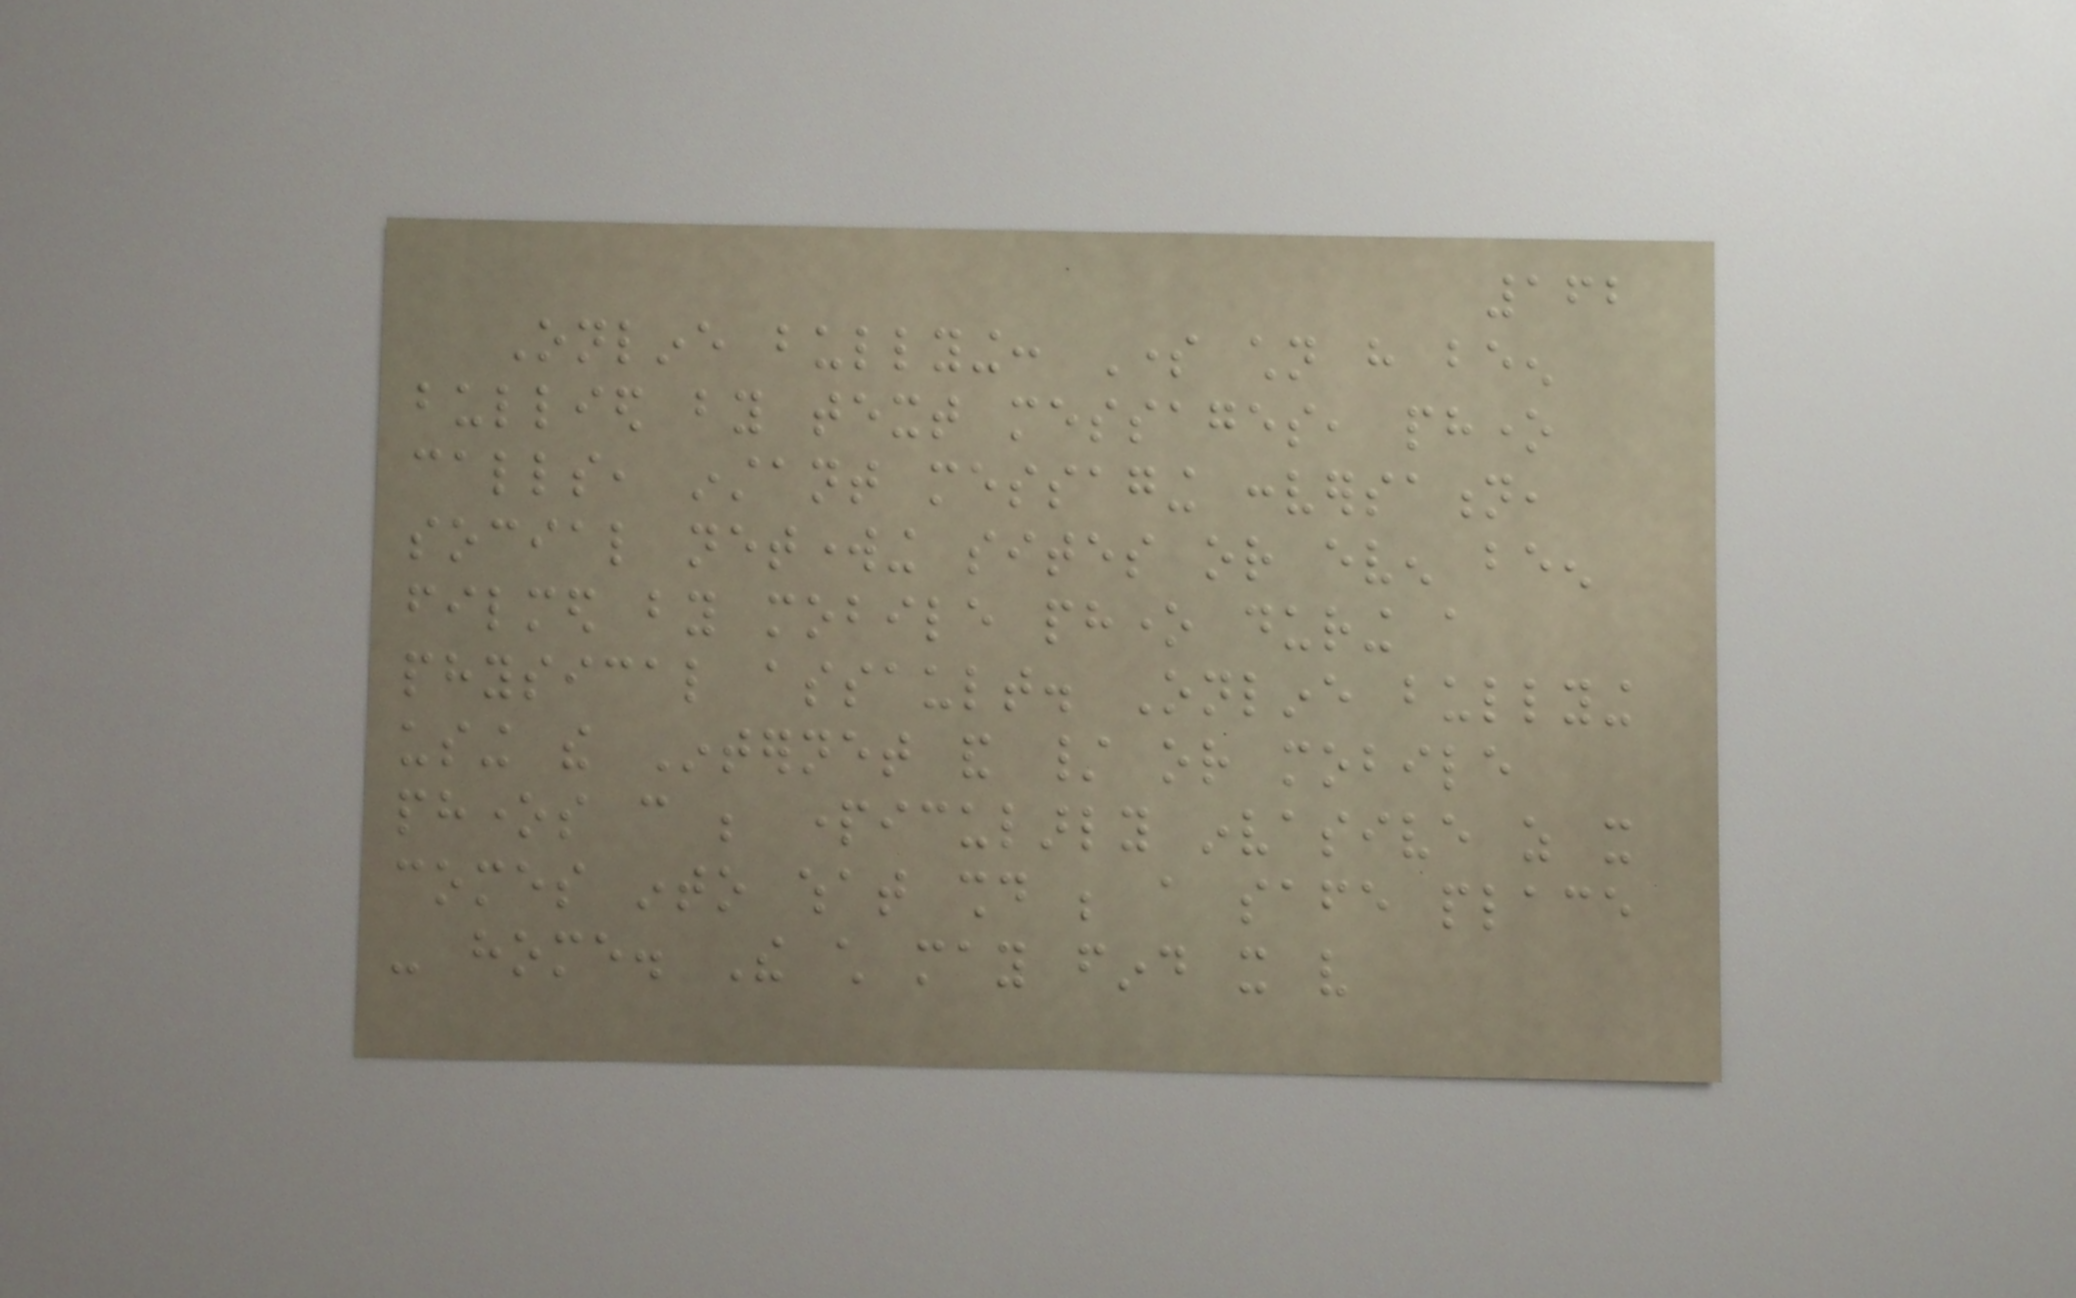162
Online bullying: Some children have been
bullied by text messages, phone
calls, instant messaging conversation,
social networking sites or even been
filmed by mobile phone during a
physical assault. Online bullying
using the Internet and / or mobile
phones can be particularly invasive as it
comes into what should be a safe place
- home. The child may find it very
